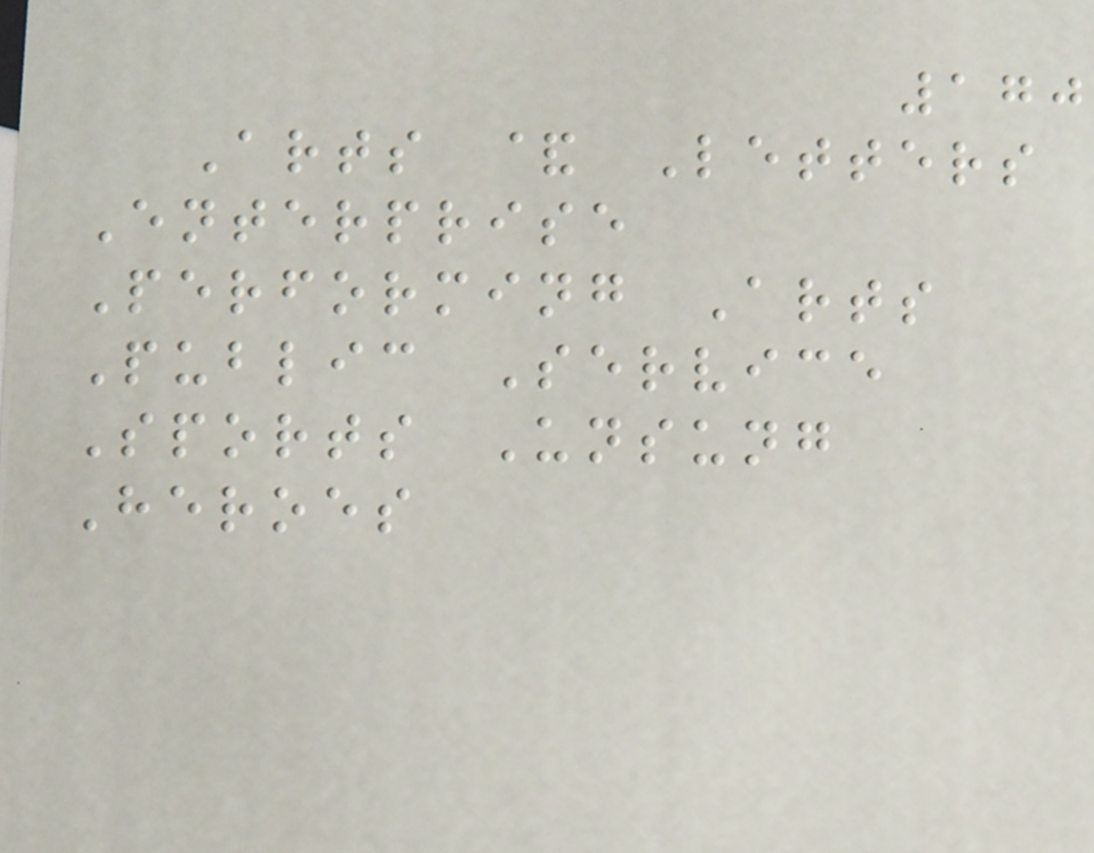170
Arts & Letters
Enterprise
Performing Arts
Public Service
Sports Unsung
Heroes
